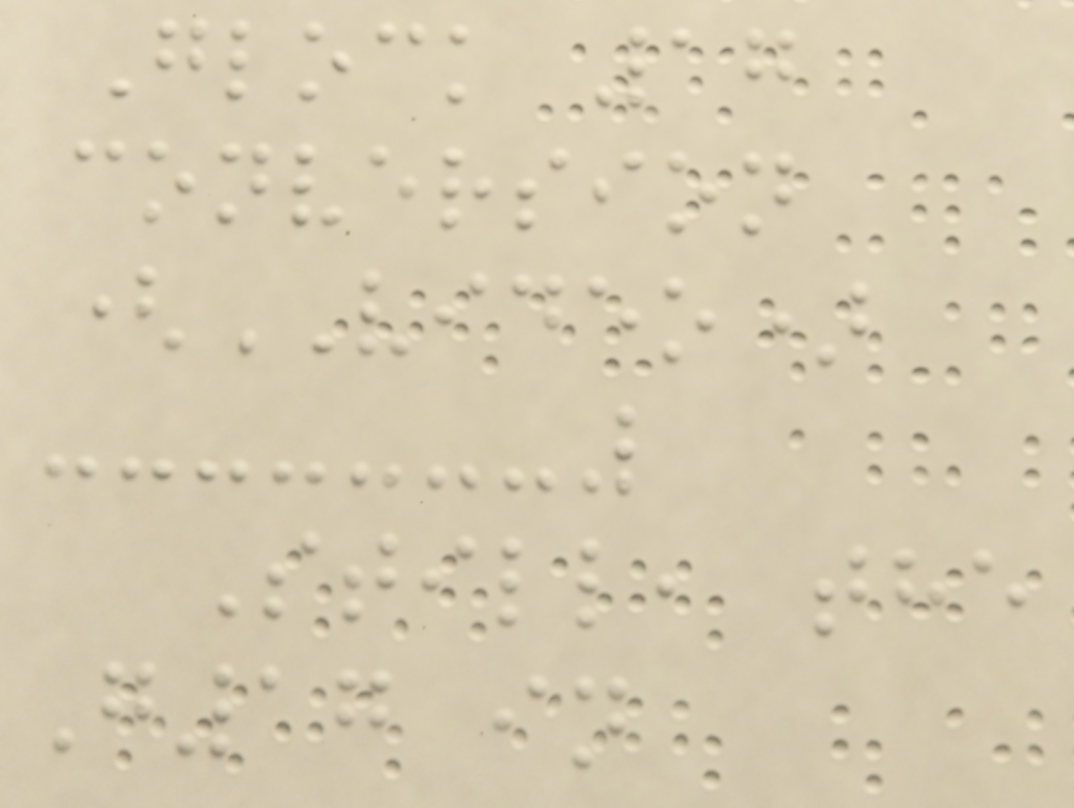Glock 17
conversion
(VIDEO)
Still, the
G17 in
